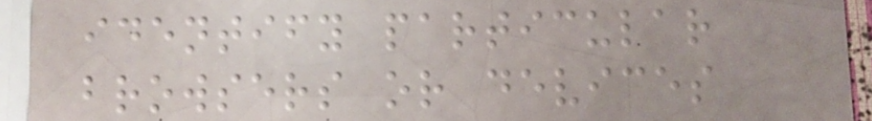identify particular
browsers or devices
